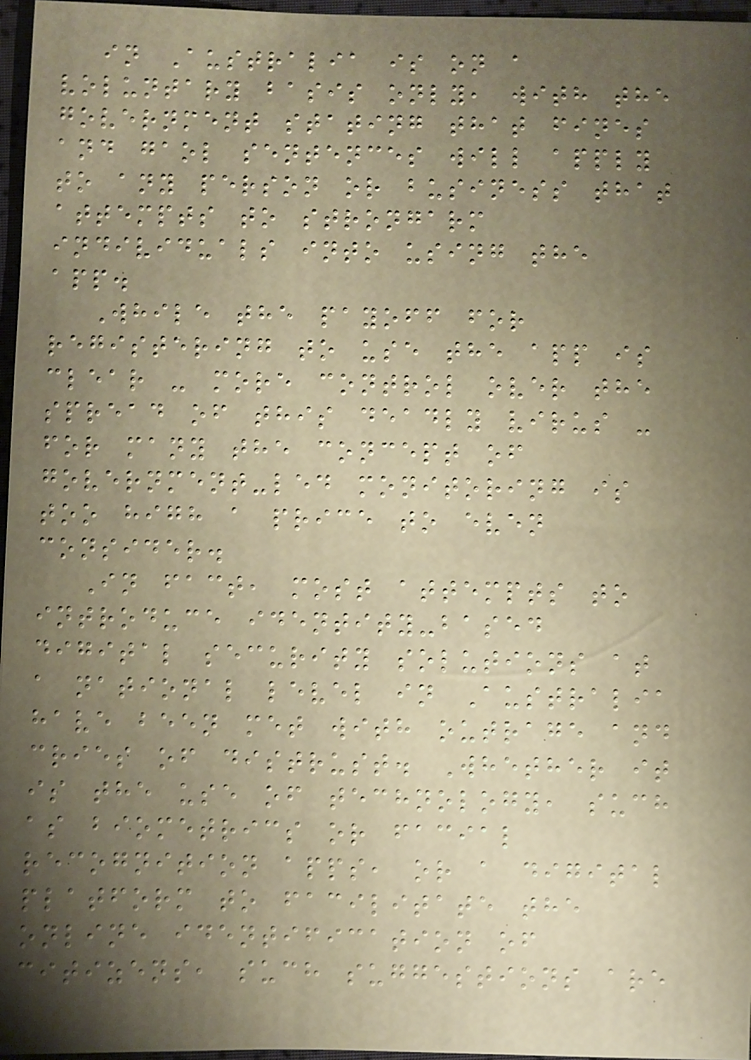in Australia is on a
voluntary basis only, with the
government stating that fines
and gaol sentences will apply
to any person or business that
attempts to strongarm
individuals into using the
app.
While the payoff for
registering to use the app is
clear - more control over the
spread of this deadly virus -
for many the concept of
government-led monitoring is
too high a price to even
consider.
In fact, most attempts to
introduce identity-based
digital security solutions at
a national level in Australia
have been met with outrage and
cries of distrust. Whether it
is the use of technology, such
as biometrics or facial
recognition apps, or a digital
platform to facilitate the
online identification of
citizens, such suggestions are
